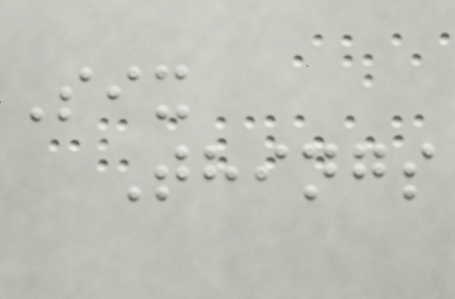Six
Things
